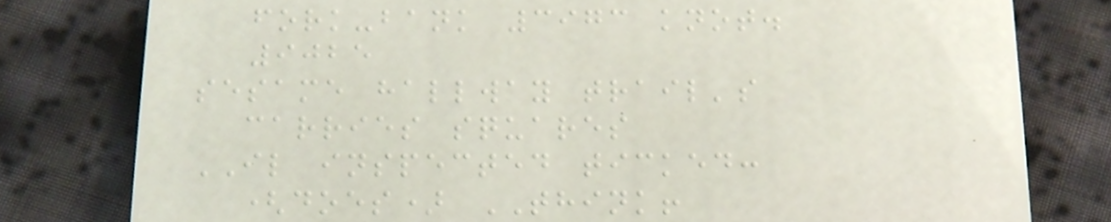fork-bank 3973 knot.
9025
sesame hallway trail's
carries squares
IL inspected ticked:
(does) THINK!
